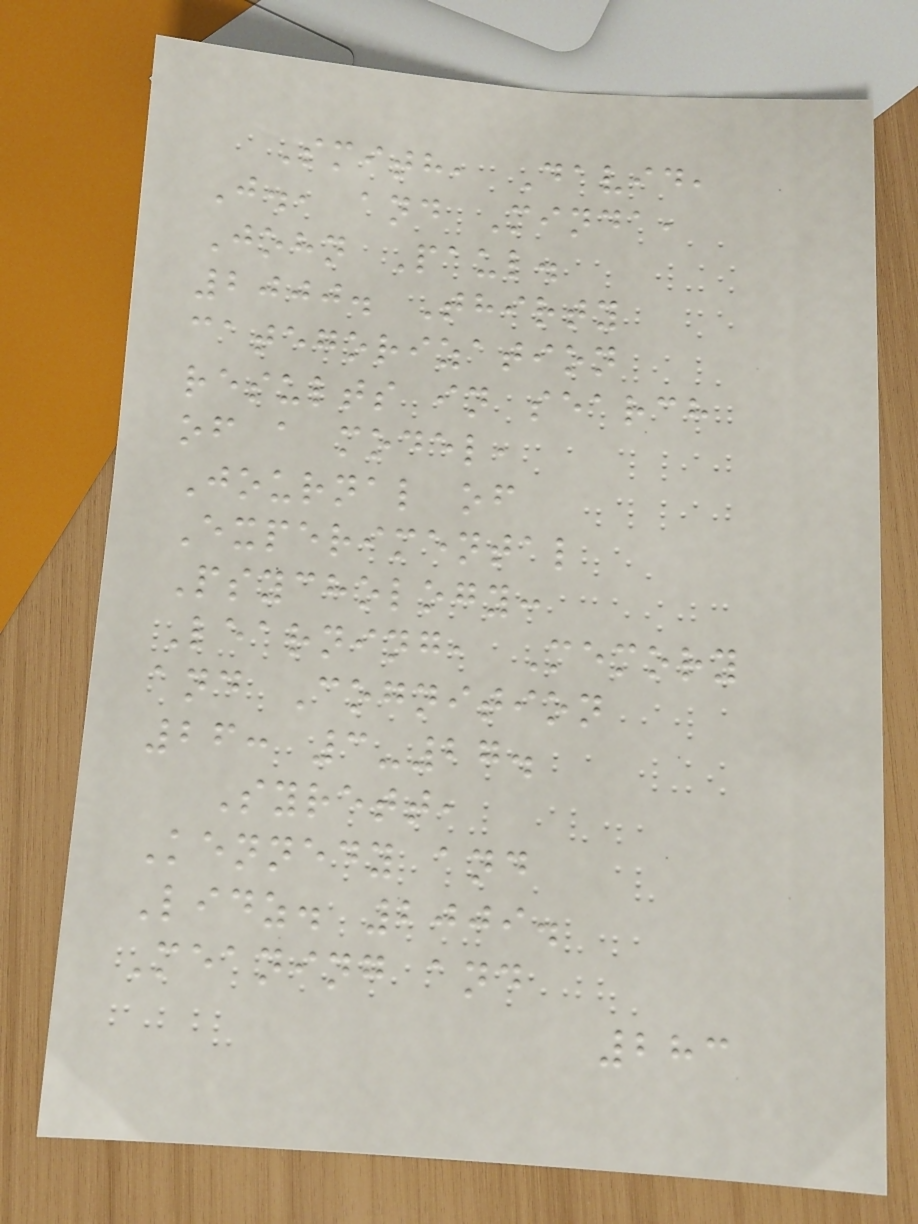Smith, David,
J., and Minda,
John Paul.
2000. Thirty
categorization
results in search
of a model,
Journal of
Experimental
Psychology:
Learning, Memory
and Cognition
26: 3-27.
Syrett,
Kennedy and
Lidz. 2009.
Meaning and
283
